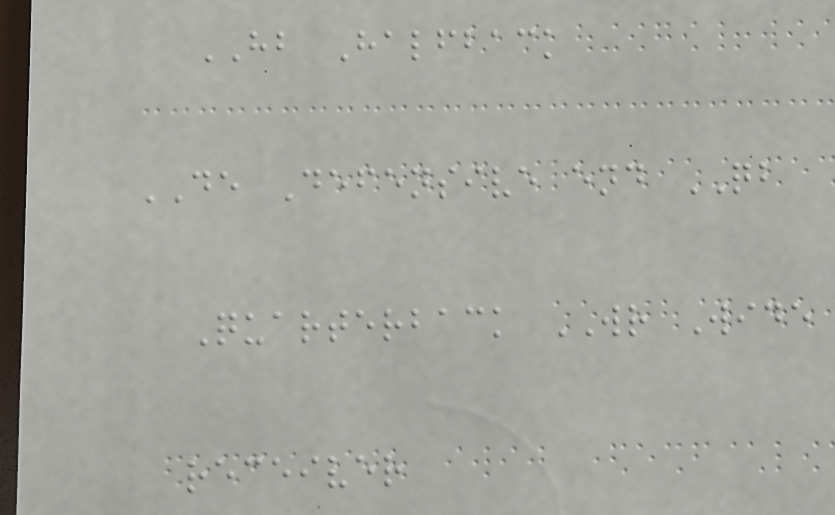HB Halfback
DE Defensive end QB
Quarterback WR Wide
receiver
